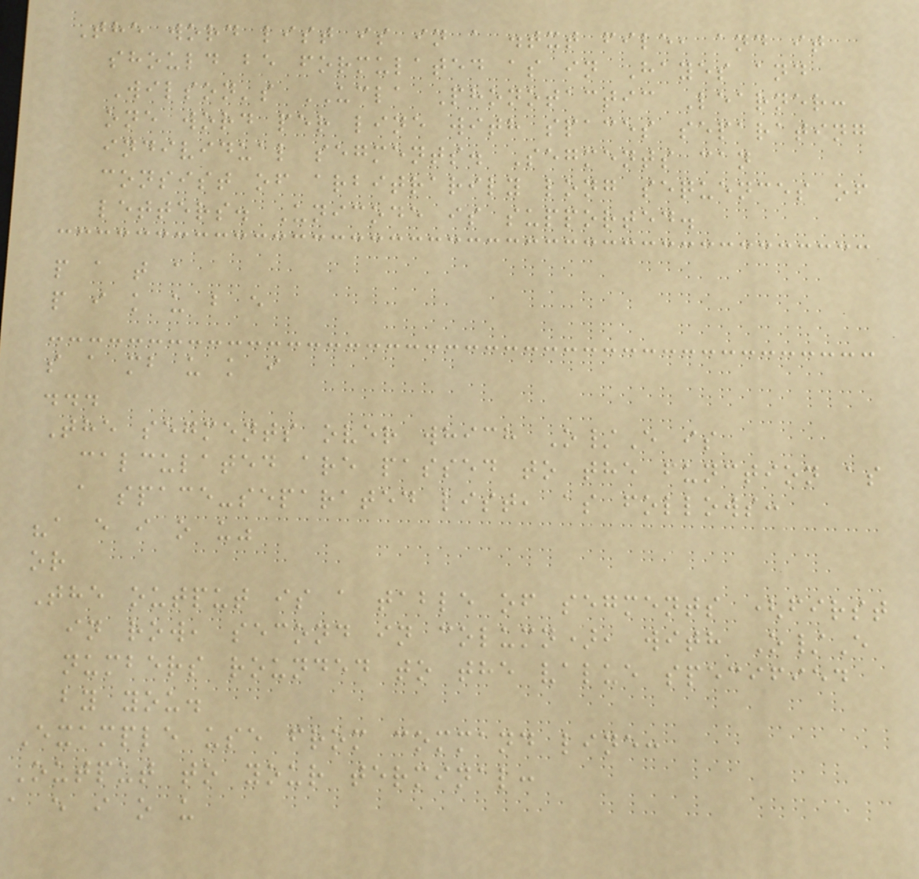The word list is in a .txt file, and it
should be formulated as in Hayes and
Wilson's UCLA Phonotactic Learner:
one word per line with spaces separating
individual segments. Segments can
consist of arbitrarily long sequences of
letters. Unicode is supported.
p a t a
p i k u b e
s a mb u k i
...
The segments over which O/E is
calculated are passed to the function as
a space-separated list, as follows:
"a e i o u"
or
The output is a table of segments (first
in row, second in column), with O/E
numbers rounded to the value specified
by you.
Example use from command line:
Output to your terminal:
a e i o u
